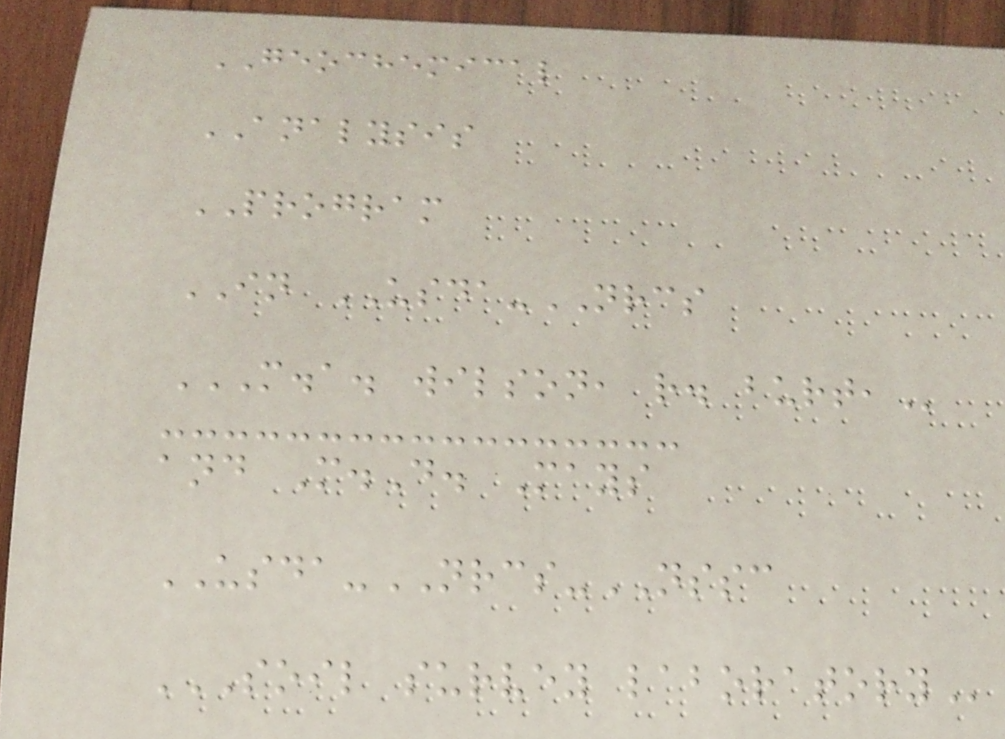GEOCHEMICAL
ANALYSIS
PROGRAM
IN USDA-NRCS
M.A. WILSON, R. BURT,
and M.D. Mays
USDA-NRCS-NSSC
SOIL SURVEY LABORATORY
